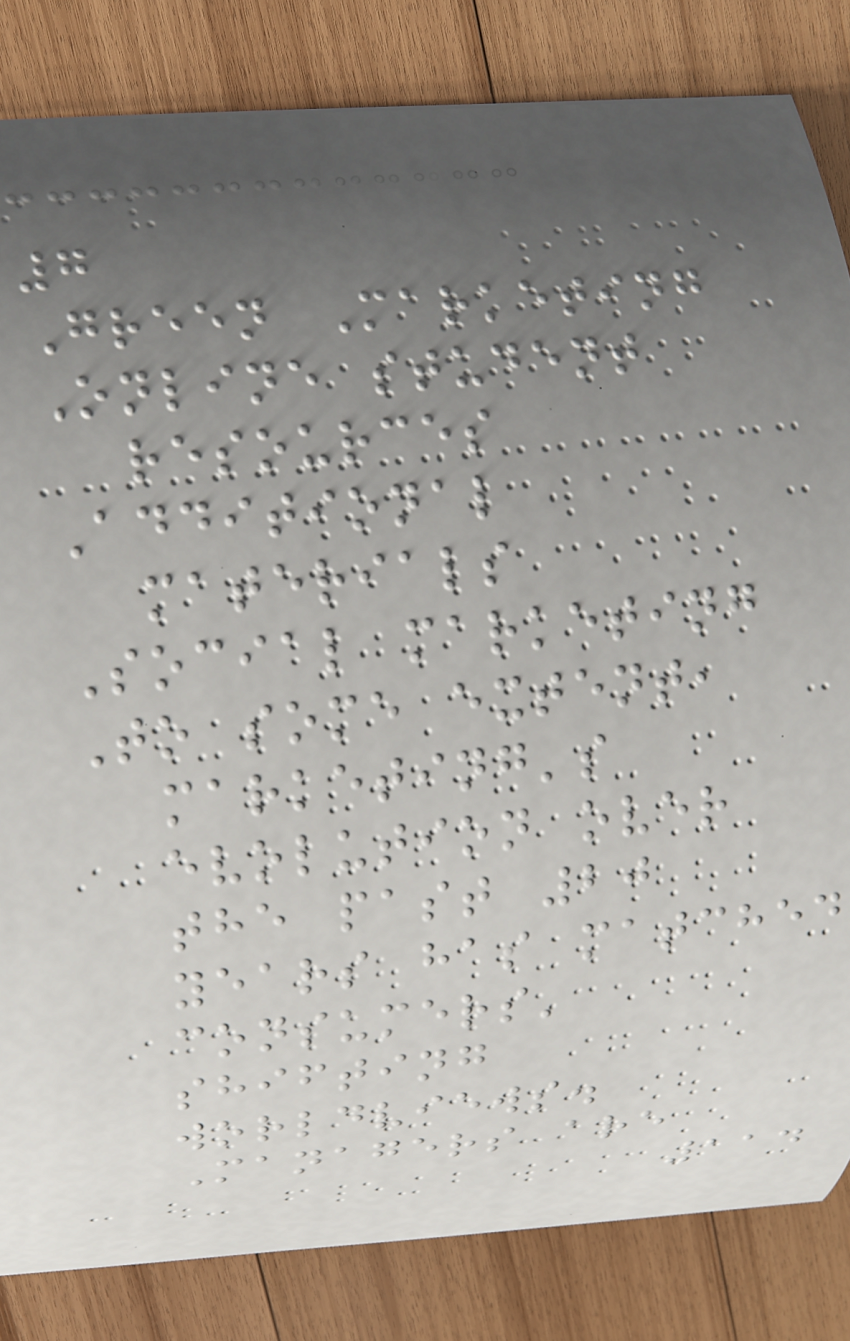7
Green Marketing
Online student
resources
Additional
materials
Social marketing
To some extent,
marketing's
evolution over
the past 20
years has matched
consumers'
shifting
worldviews.
Managers are
114
